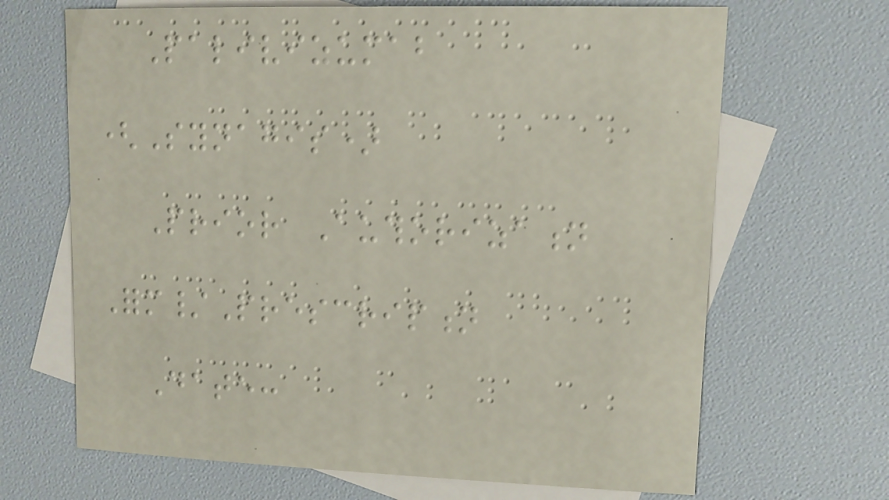Palivizumab
(Synagis)
Prior Authorization
Form/Prescription
Date:
